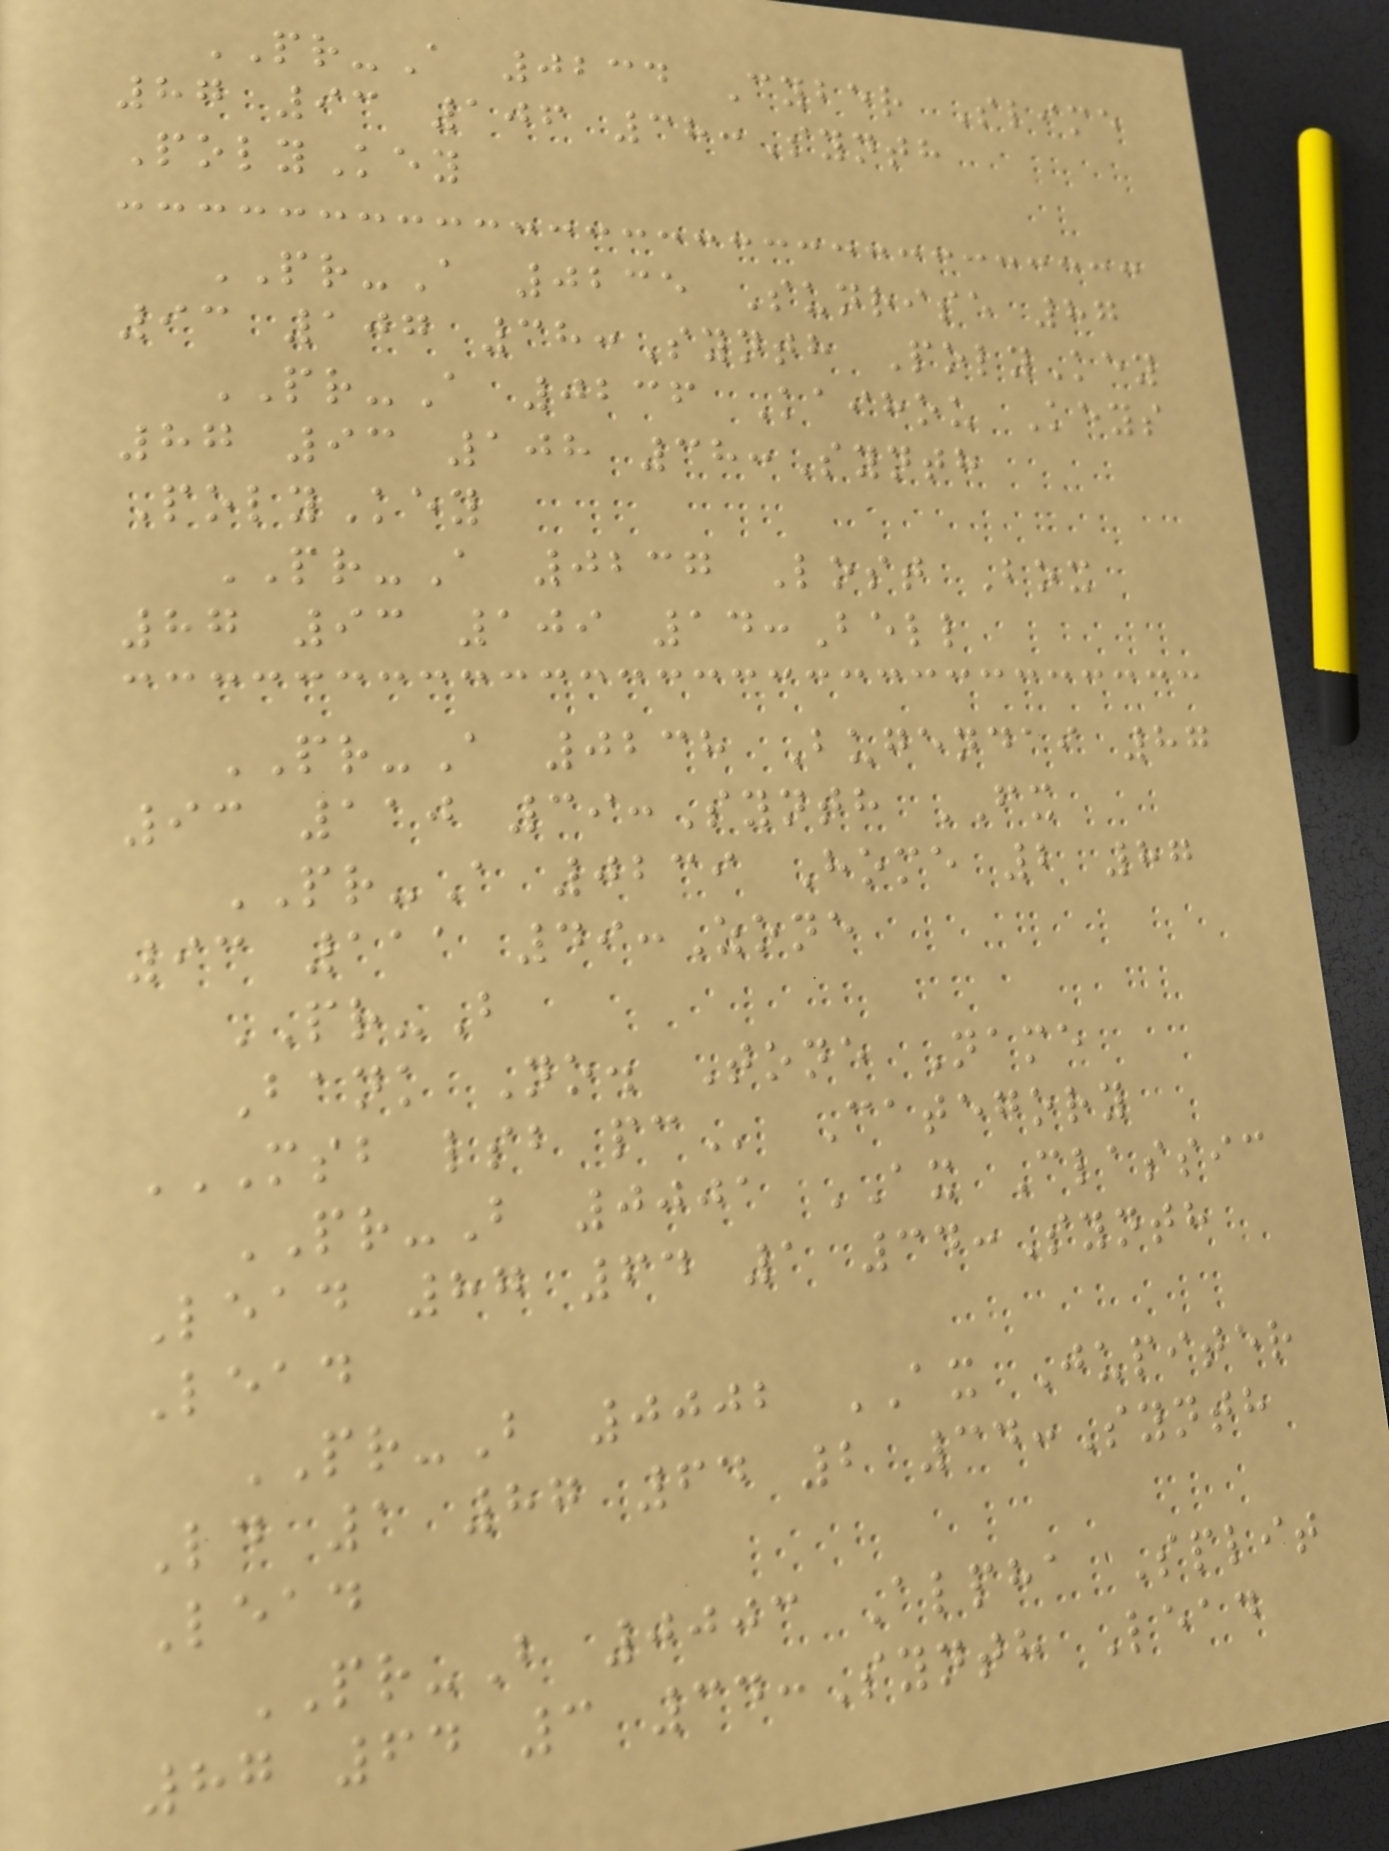PR-A 0234 Cyber Slime
87 93 106 38:Synth
PolyKey
PR-A 0235 Sunrise 87
93 107 38:Synth PolyKey
PR-A 0236 Kaihou Keys
87 93 108 38:Synth
PolyKey
PR-A 0237 Lost Box
87 93 109 14:Bell
PR-A 0238 Bugendai 87
93 110 39:Synth FX
PR-A 0239 Home 2 87
93 111 49:Zone
PR-B
Bank No. Tone Name
MSB LSB PC Category
PR-B 0001 AX Classic
Lead 87 64 1 34:Synth
Lead
PR-B 0002 AX Jupiter
Ld 1 87 64 2 34:Synth
Lead
PR-B 0003 Alpha Split
87 64 3 34:Synth Lead
